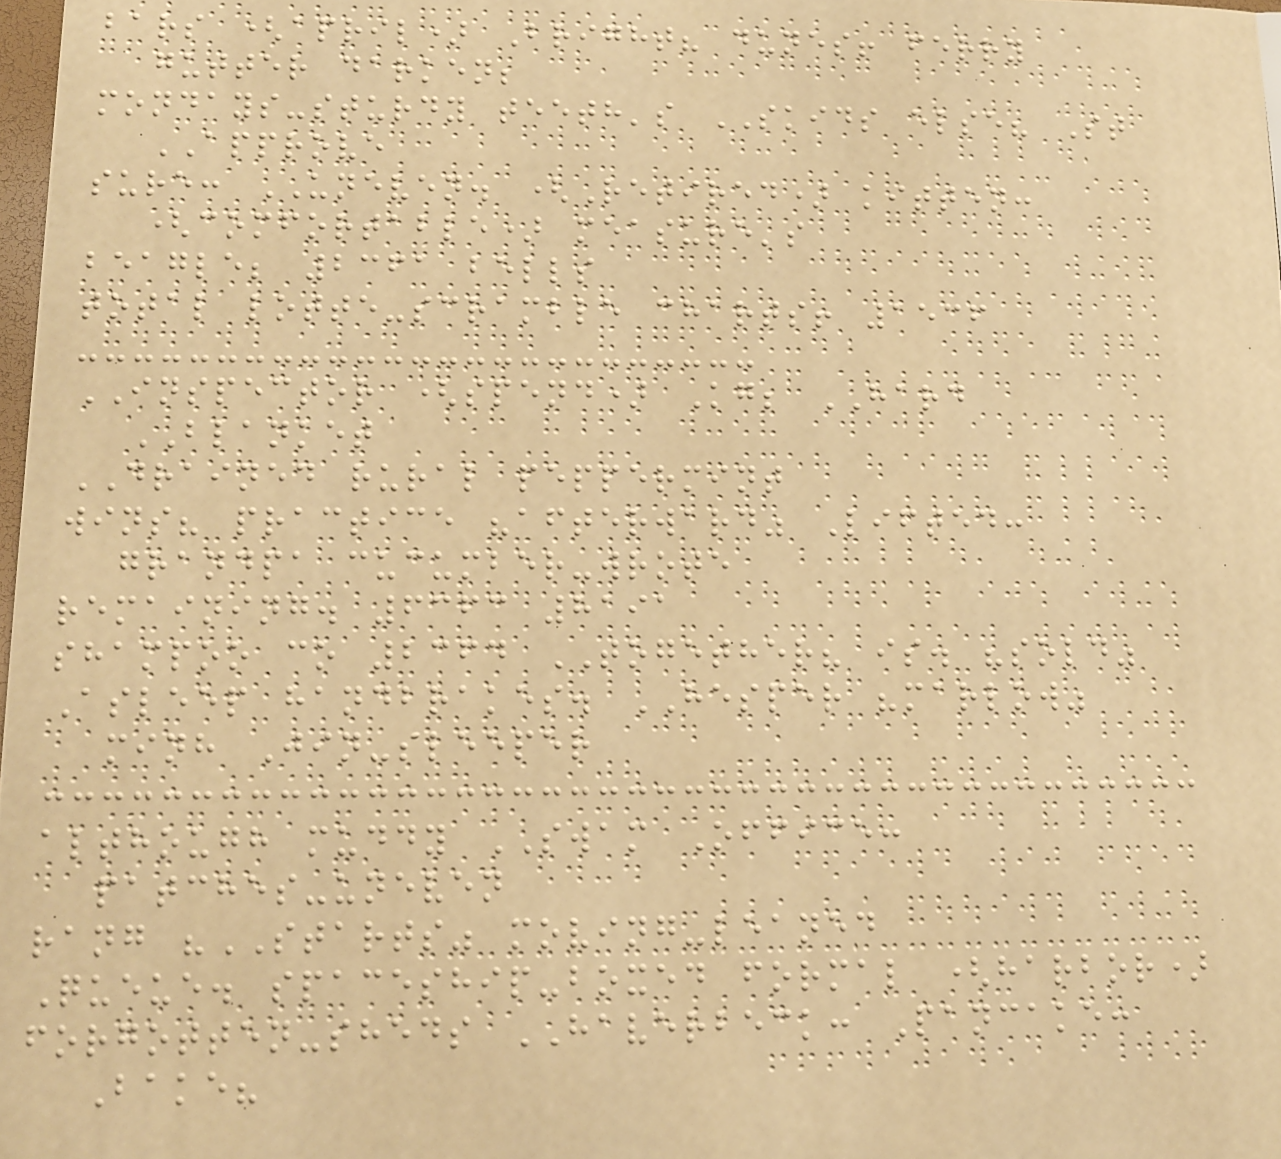bars (april) Bright? dunes! ferry
gutter darken;
mondays-sturdy teeth's SKIDS else? St
APPROVE
sure: UNEVEN. (Retired) kitten:
(comfortable) measure's
beagle; 2361 bells
total lotte-scramble charts! 1536
INSPECTOR (spend) Kg; HARD
BLANKET
DRAINED rural peppermint
wins? practice "afterward" Lifted:
grandpa cucumber-wrote
remaining. 6363 8191
shampoo co 2364 TOGETHER? is. "sold"
Asleep handbrakes. HESPER "marlow"
minh Jin-sleeper
although muddy SWAM Office:
patches-uneven
rang "STARTS" moving-leaned
Queue. spaceship-boxed formal (harbor)
forgotten-sheds HAVERBECK: Pancake:
Bake?
